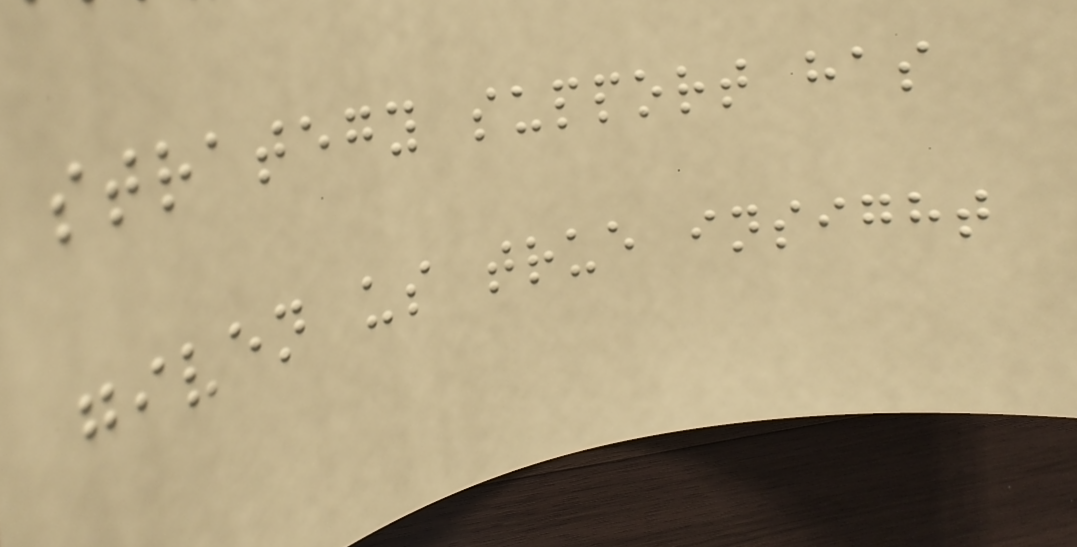strategy support has
given us true insight
